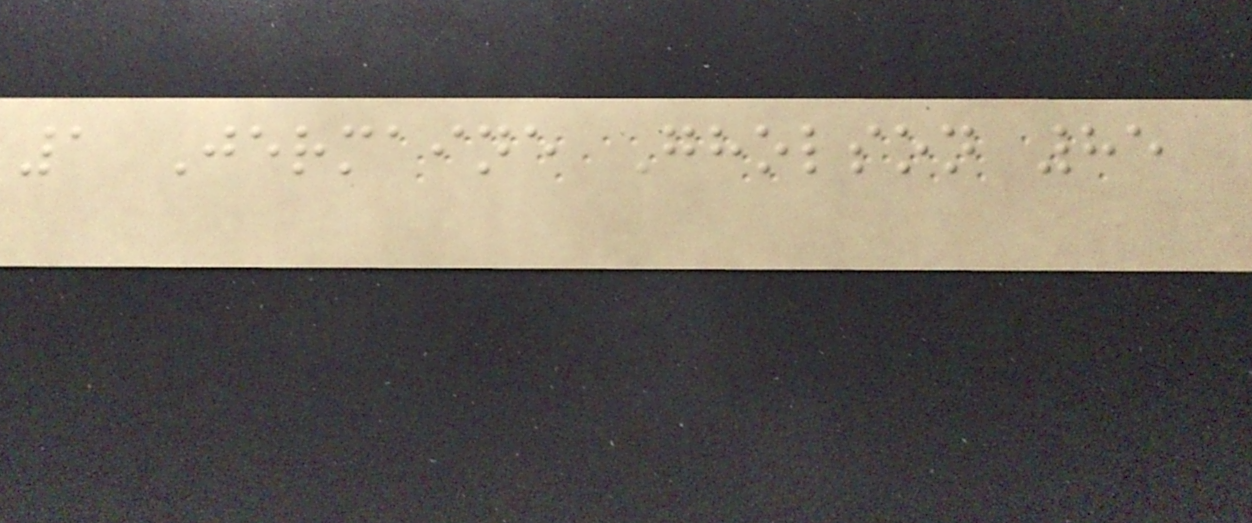1 Jermaine Gholson 85
